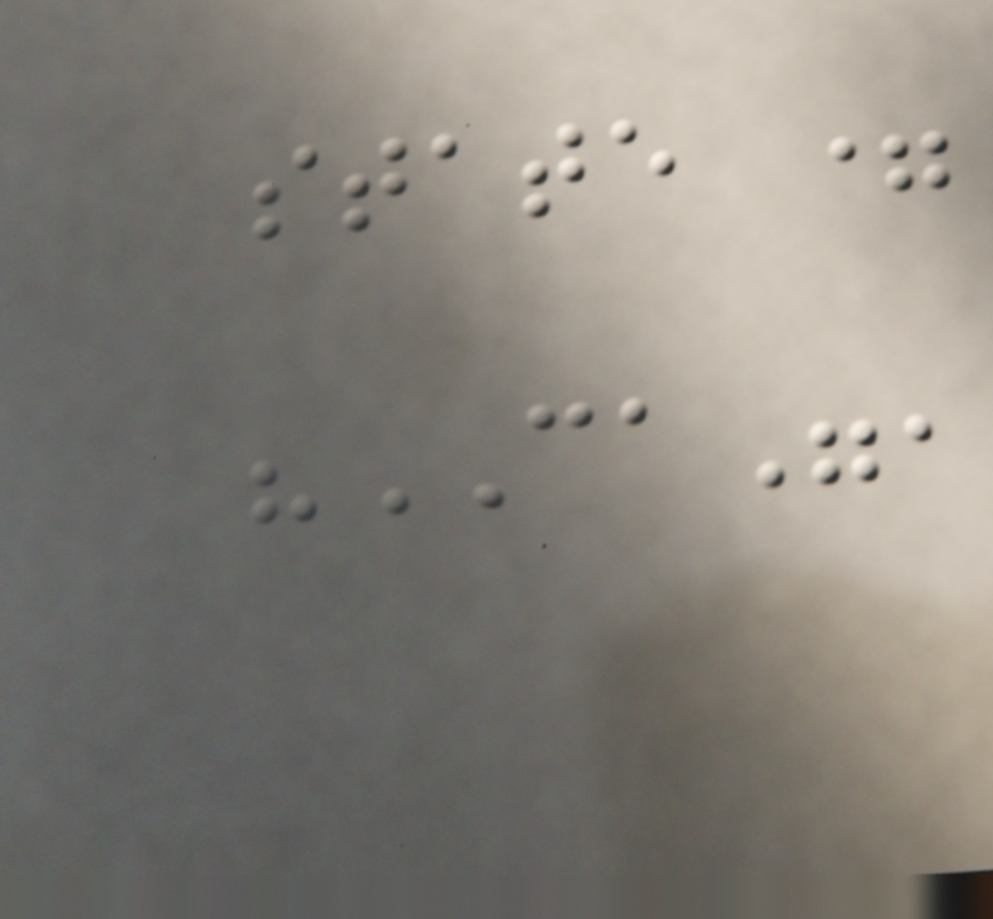state =
"CA",
